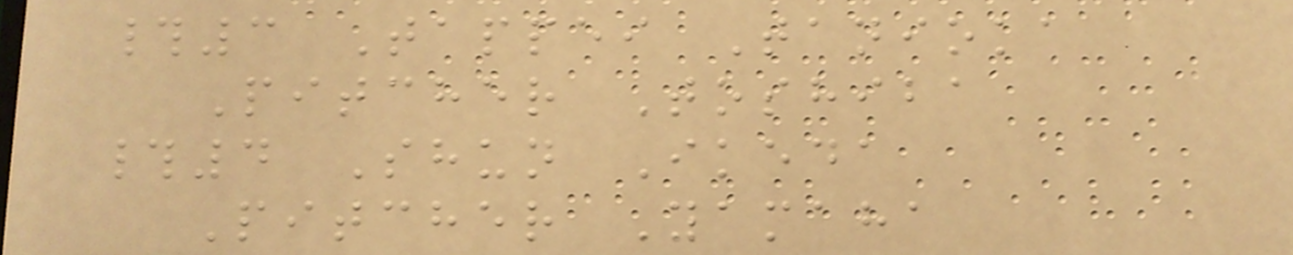#3 Tappei Tanioka
Pitcher Toshiba
#4 Shun Ikeda
Pitcher Yamaha
